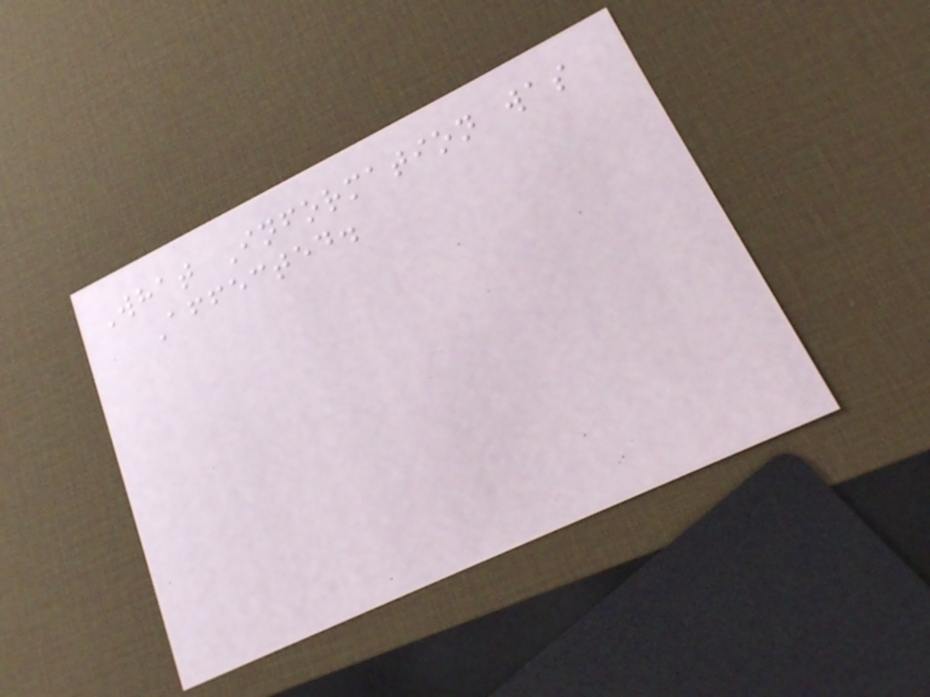What Information was
Affected.
